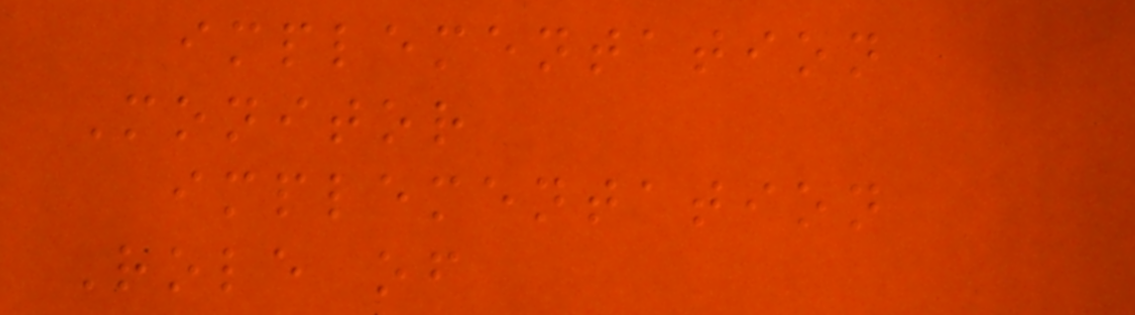implementation
Monitor
implementation
Role of
